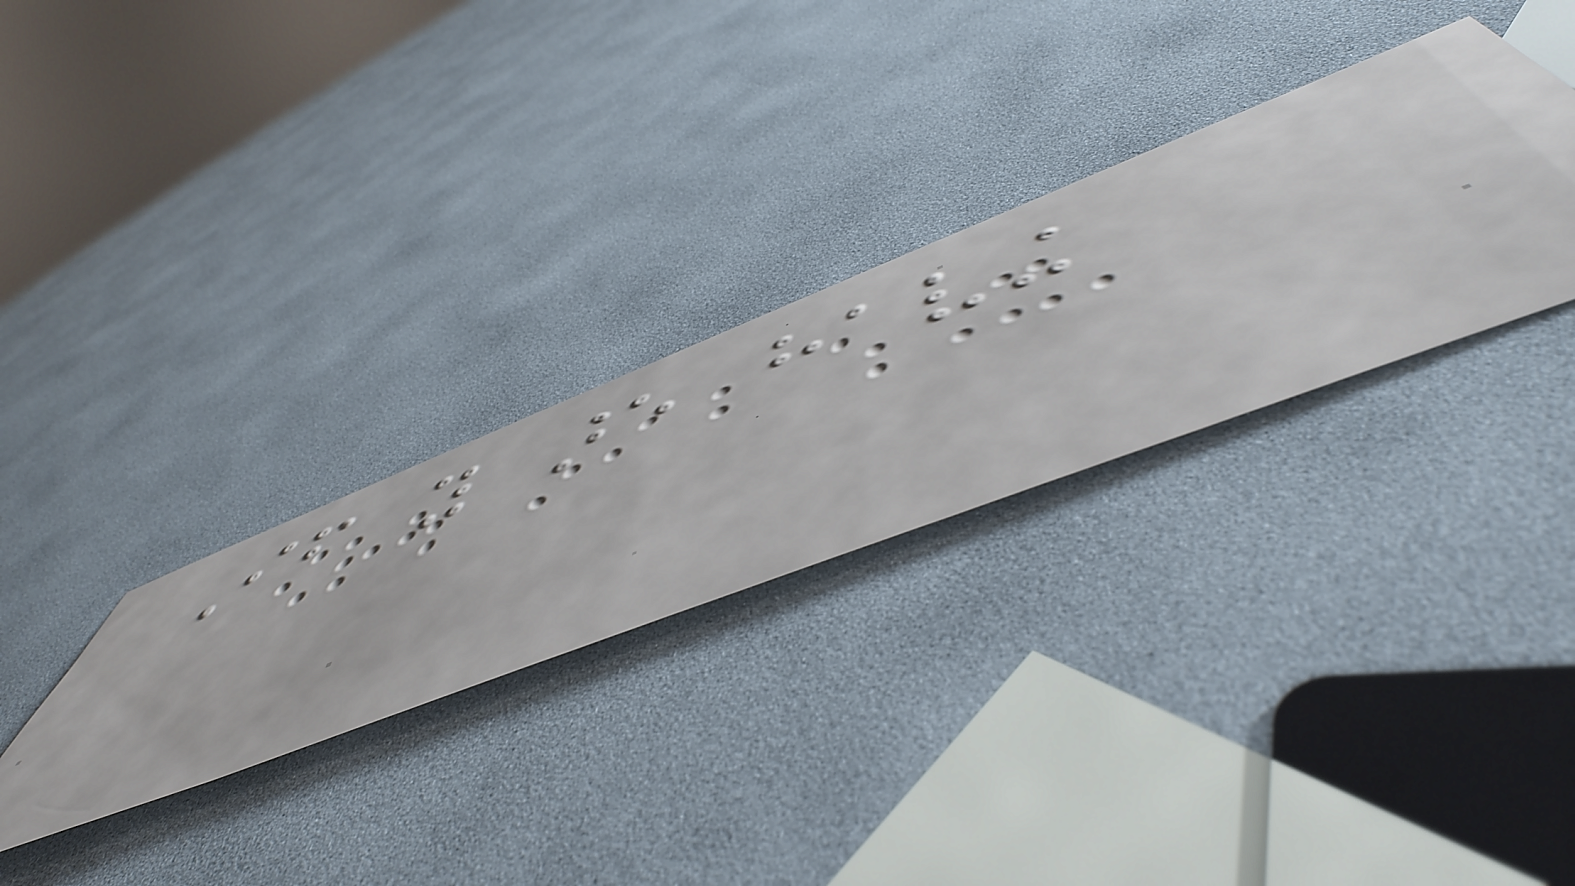If you are having
